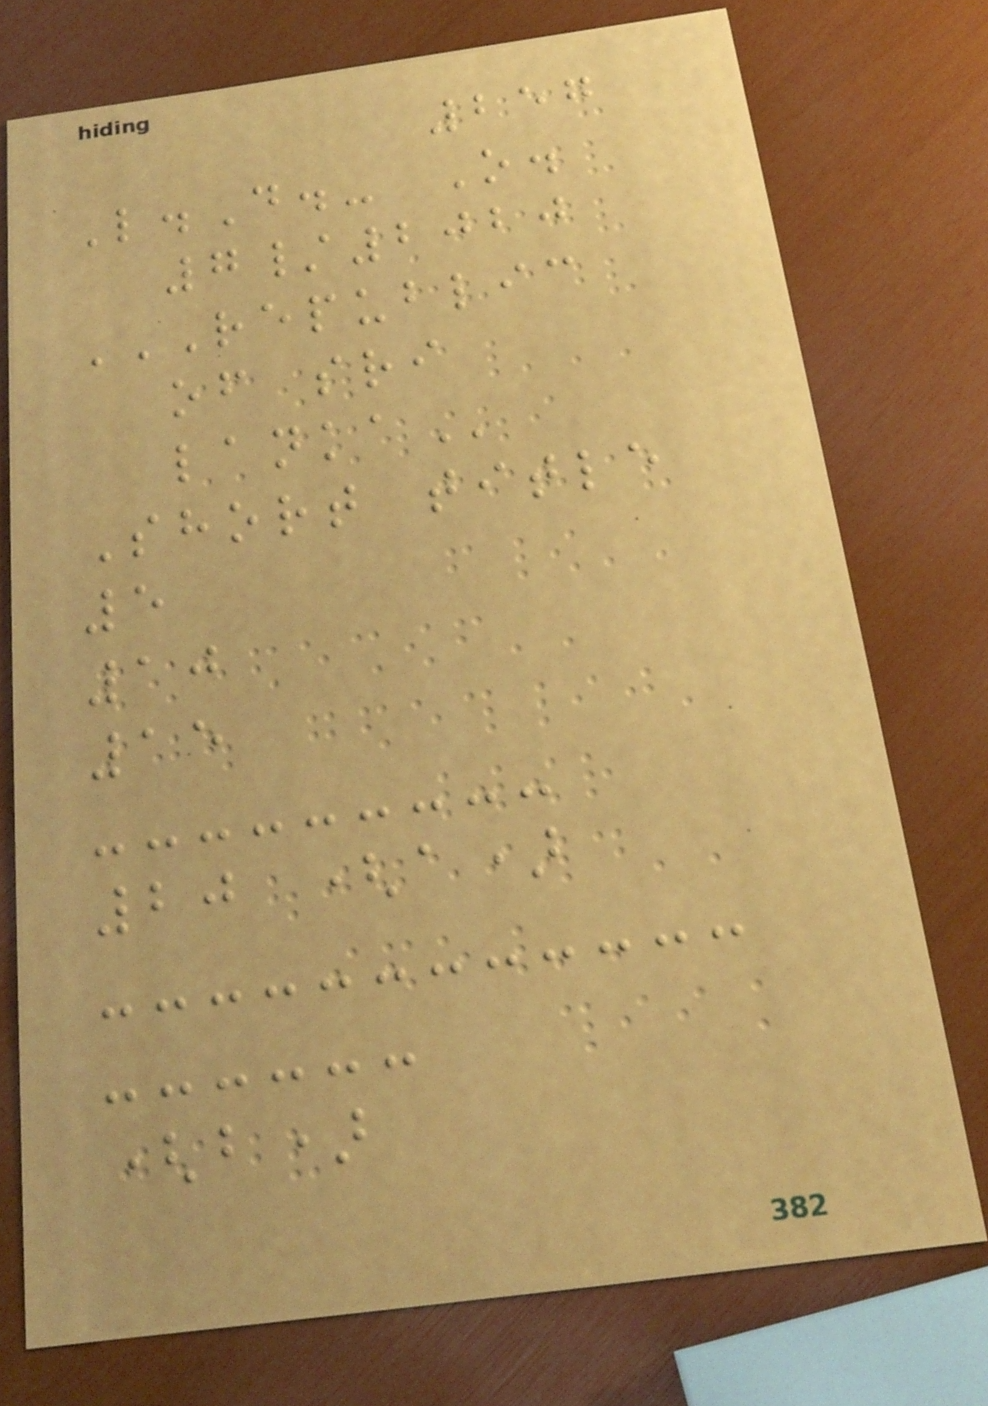257
L.D.- O.
7/2020
REPUBLIC
OF SRI
LANKA
Short title
5
10
15
20 (a)
(b)
